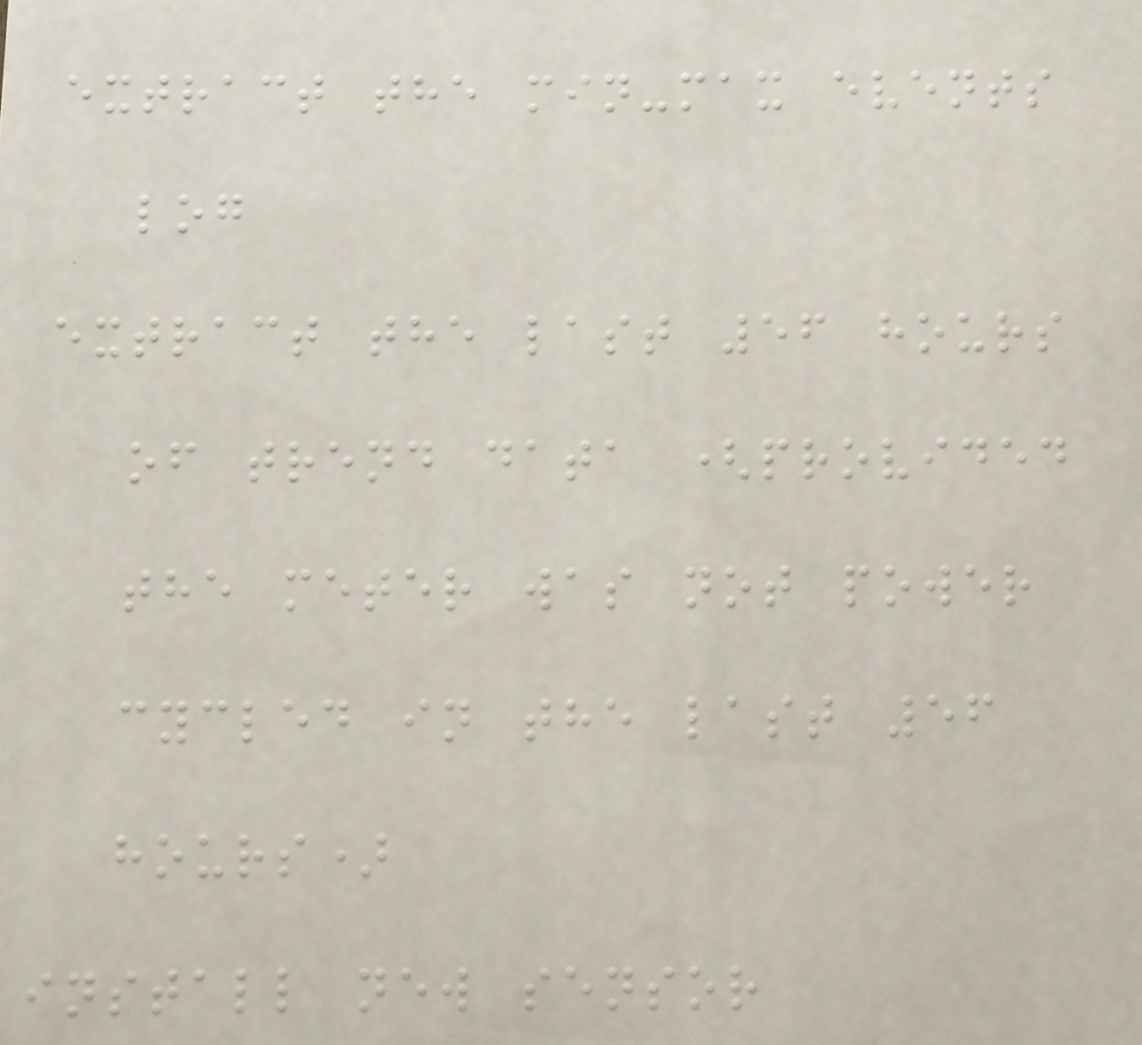extract the min-max events
log
extract the last 56 hours
of trend data (provided
the meter was not power
cycled in the last 56
hours)
install new sensor
